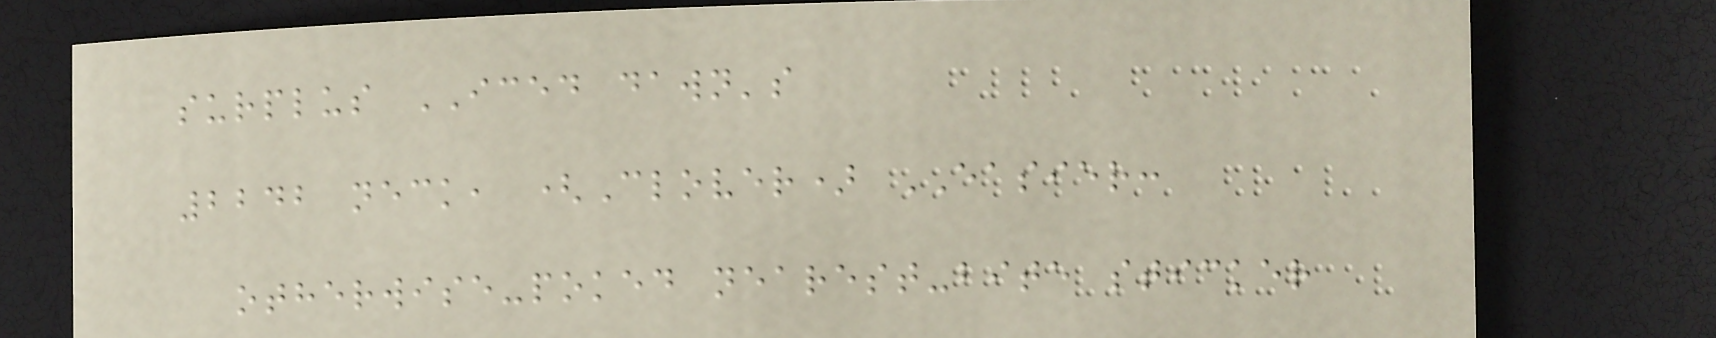surplus ICED dawn's
2242 neck, (Clover) EASIER:
otherwise-poked nearest-bite sticker
